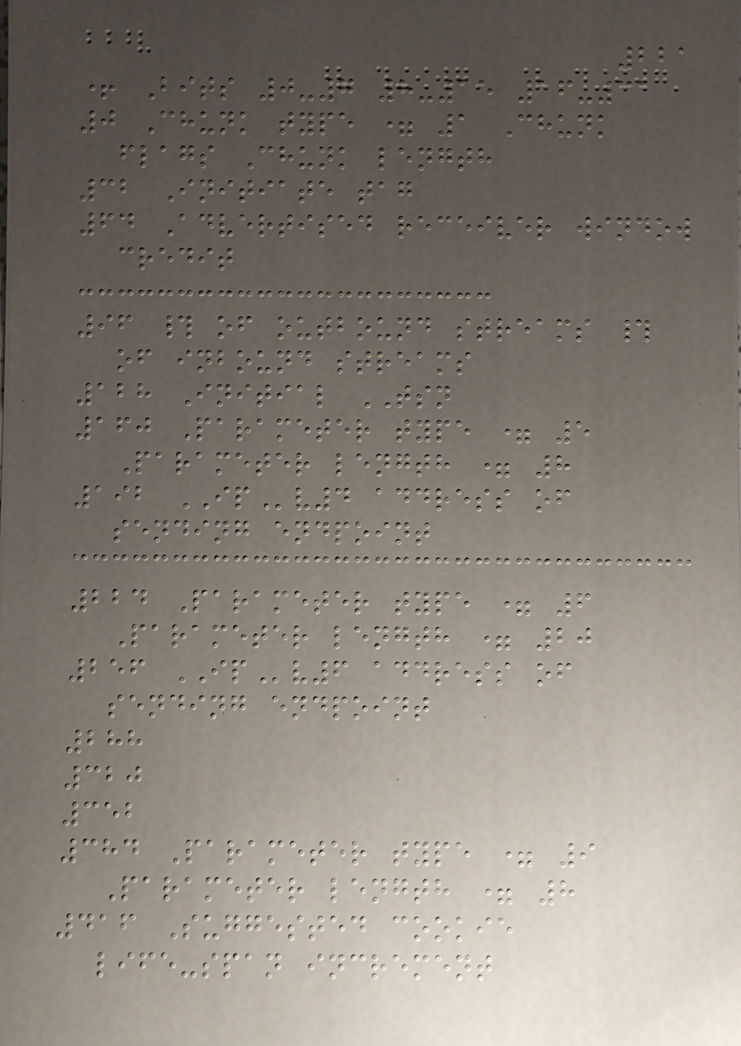221
+ Bits 0-7 8-15 16-31
0 Chunk type = 1 Chunk
flags Chunk length
32 Initiate tag
64 Advertised receiver window
credit
96 # of outbound streams #
of inbound streams
128 Initial TSN
160 Parameter type = 5
Parameter length = 8
192 IPv4 address of
sending endpoint
224 Parameter type = 6
Parameter length = 20
256 IPv6 address of
sending endpoint
288
320
352
384 Parameter type = 9
Parameter length = 8
416 Suggested cookie
life-span increment
